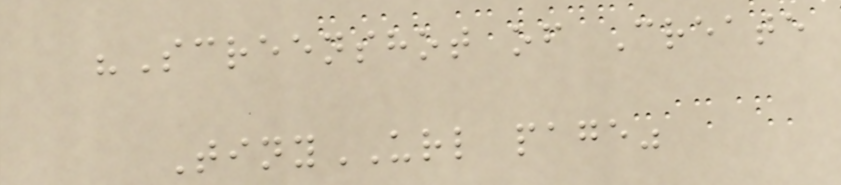"Screenshot of Create
TinyURL page"
